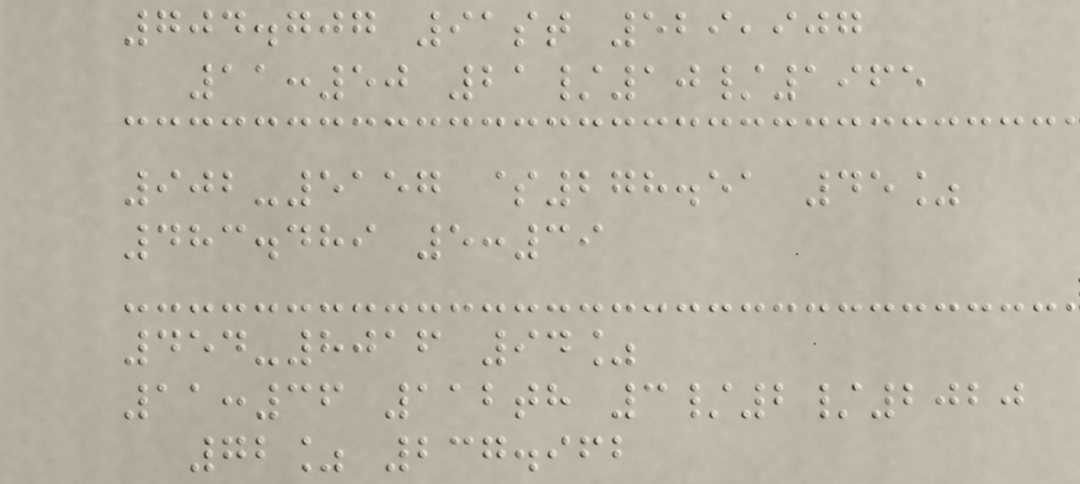704.707 91st 529,907
11:50 21/10/1965
902-5157 $278.51 45%
483.489 5:39
454-8016 94%
11:36 112th 3/2/2020
72% 237.962
